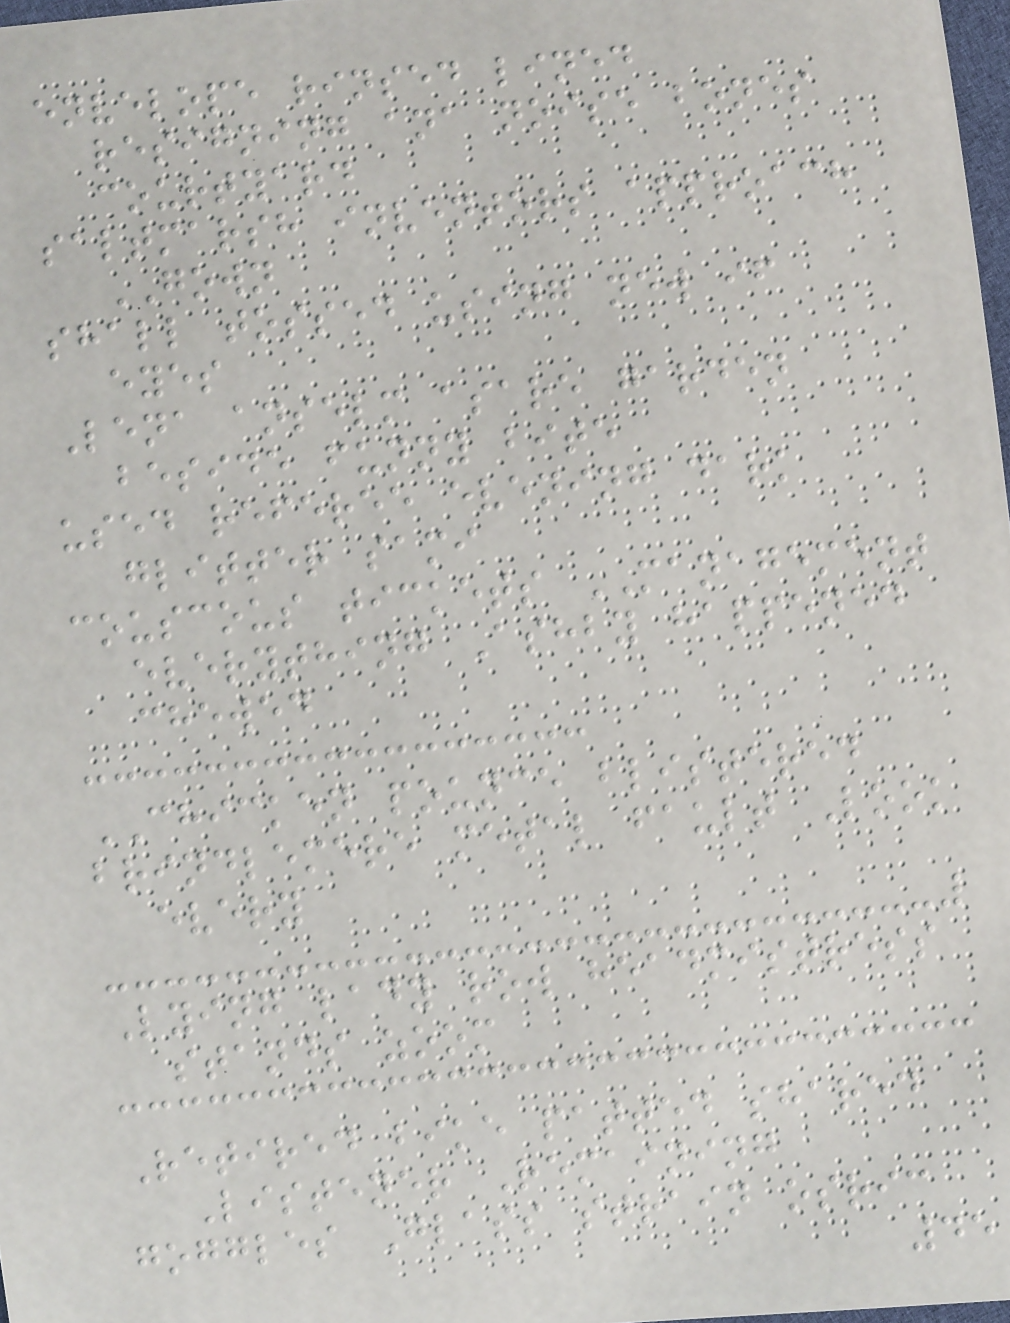envelope rinsed lined
resigning ana noise bones
courtyard
saltmarsh inventors approach
GOWN
shall tossed using new if
eyes
Lena anselm asare garden
beside funny bite
used referee evening dark
glitter sami
couscous tickets MANAGEMENT
everything Ashby happened
chewed
CHICKEN pounce blistered
brindlemere metal fault Look
every
Lying lady row headmistress
stands zoom
Retired bike patted shared
Listener Remaining
goggles Glass strain osric
45
